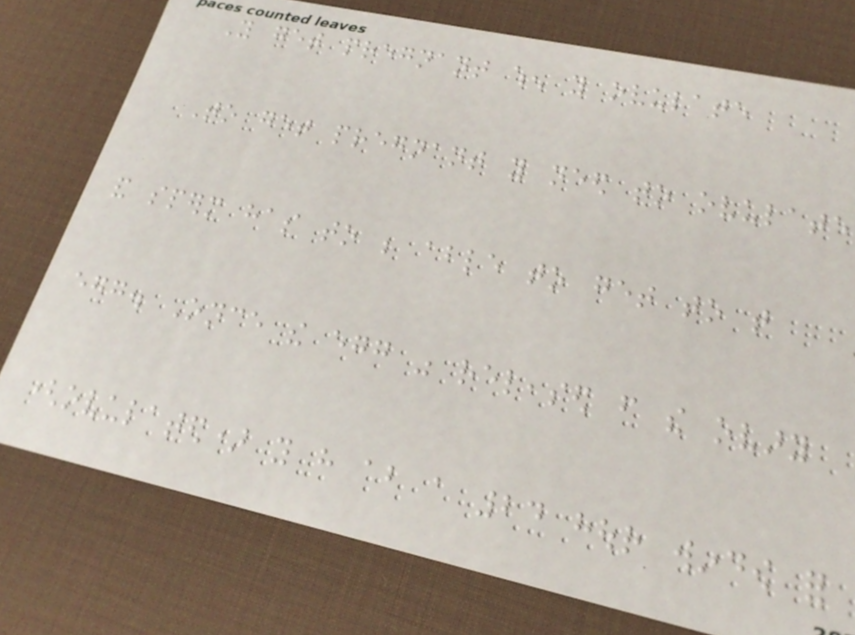You get pregnant when you ovulate
To get pregnant you need to ovulate
and sperm has to be able to get to that
egg. Once the egg was released from the ovary
(ovulated) you have about a 24 hour window for
